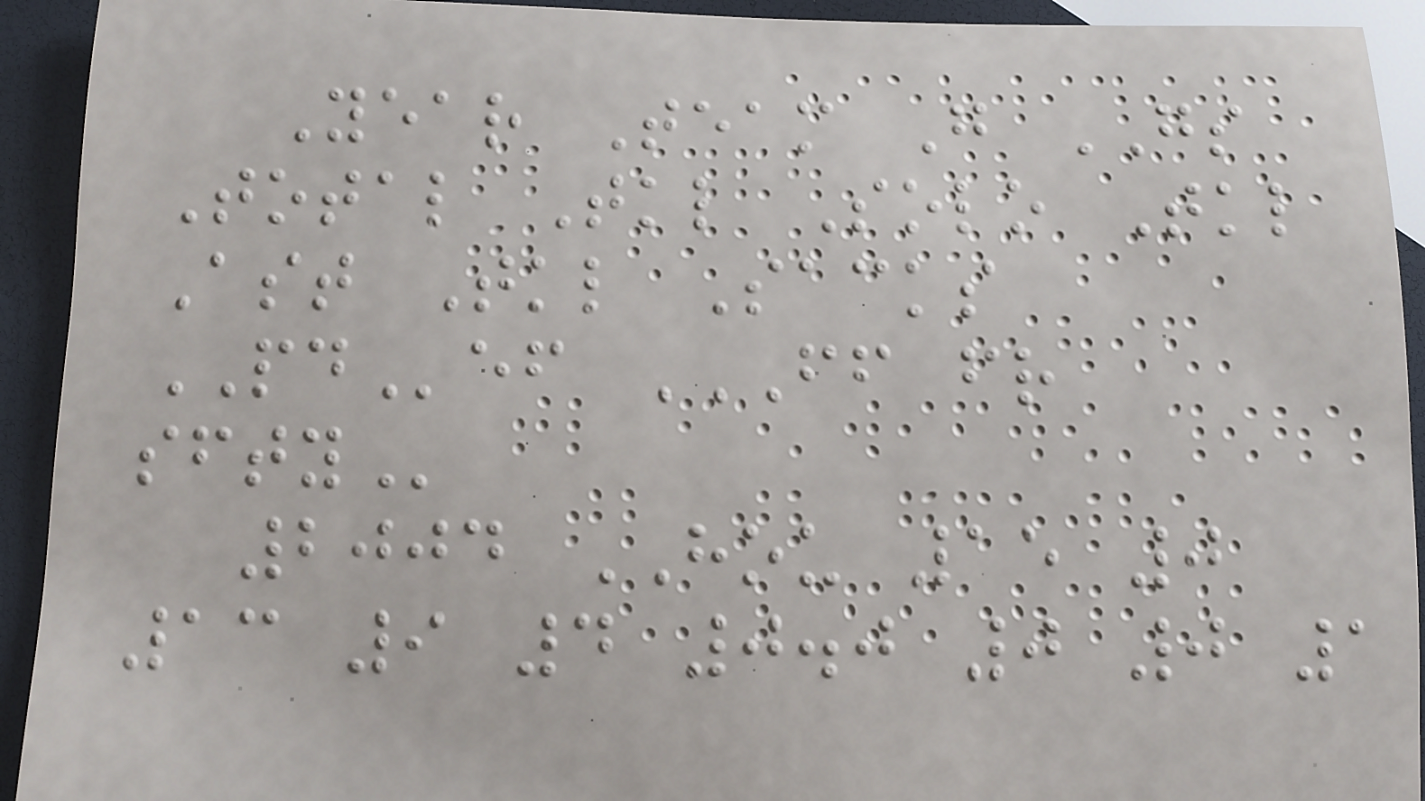Year Team G GS
Total Tkl Solo Tkl
Ast Tkl Sacks
PDef FF FR
SFTY
2004 HOU 15 0
13 9 4 0.0 0 0 1
